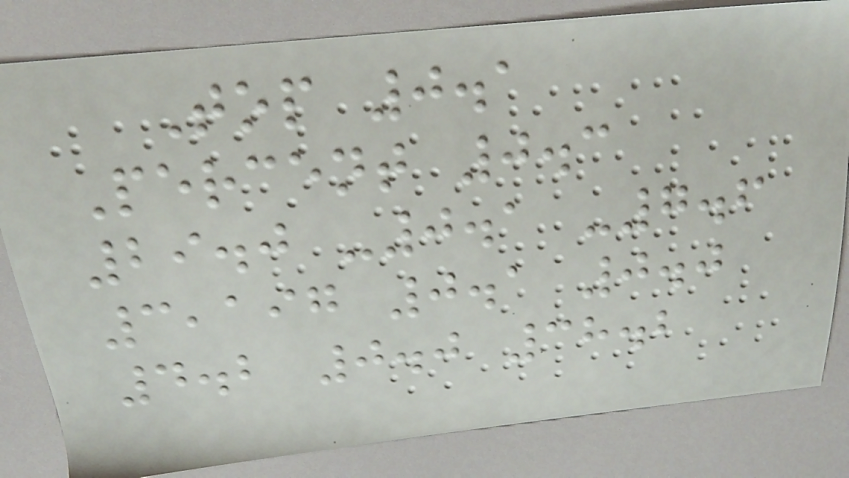Top 0.1
Percent 0.3
29.0 -0.1 -7.6
3,197 0.1 0.0
4.2 0.0 38.2
